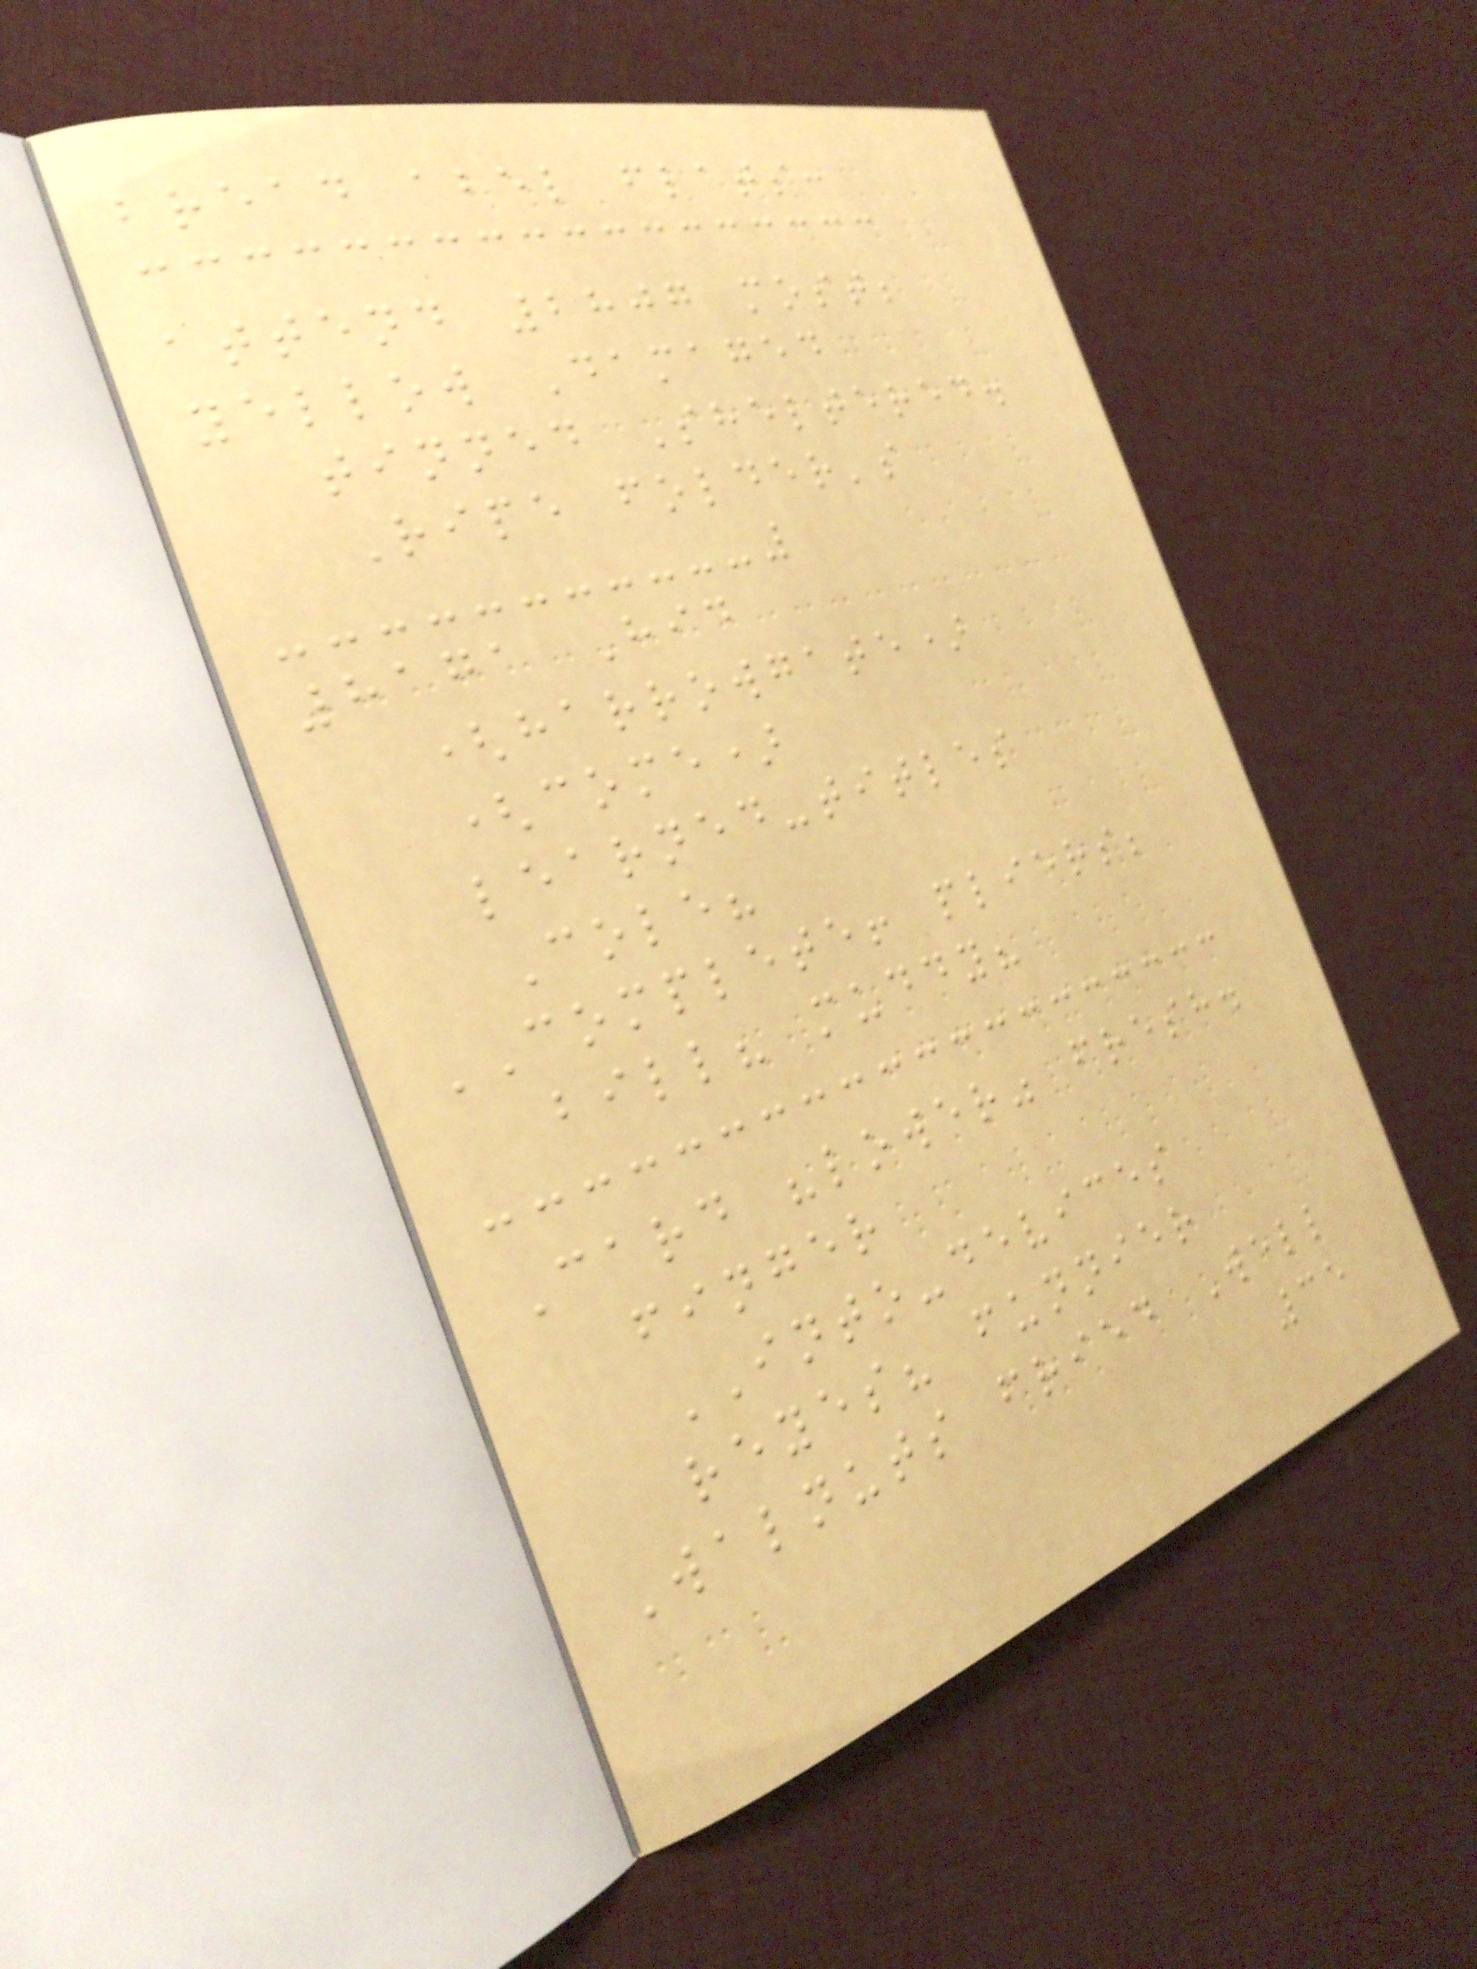bread abel flats:
attend 2807 most;
yellow Damaged
tinned Sheltered.
Ripe folder's
8171 Hid
(harrowgate)
(come)
learned-titles
Cole?
COMPLETE! pliers;
bill? muddy?
Card "lower" fresh.
finger
INTO-devices
reyes? funnier
Walnuts fried Well
35
